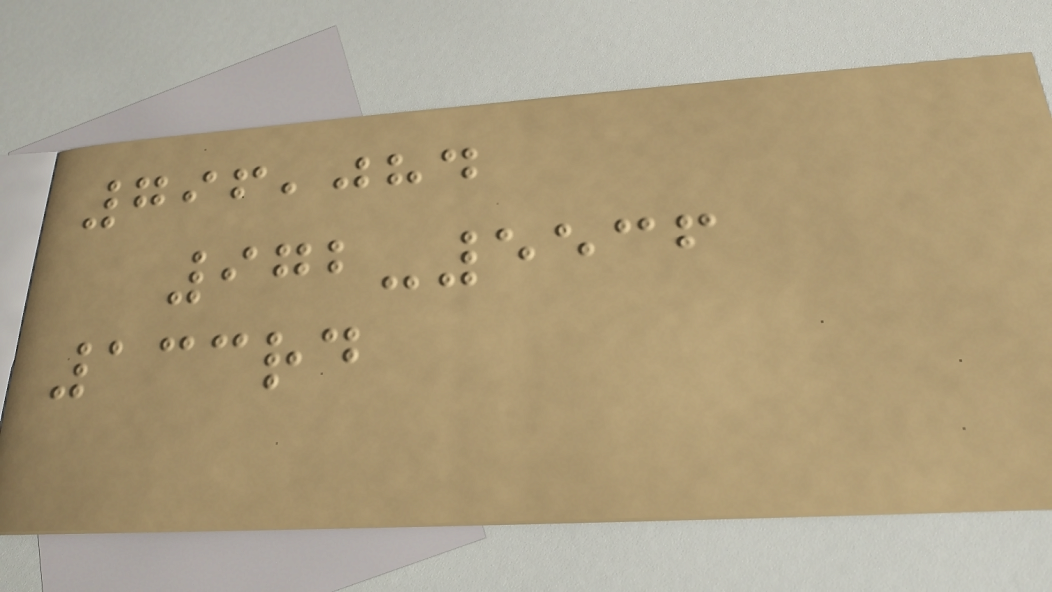796,084
972-5536
133rd
